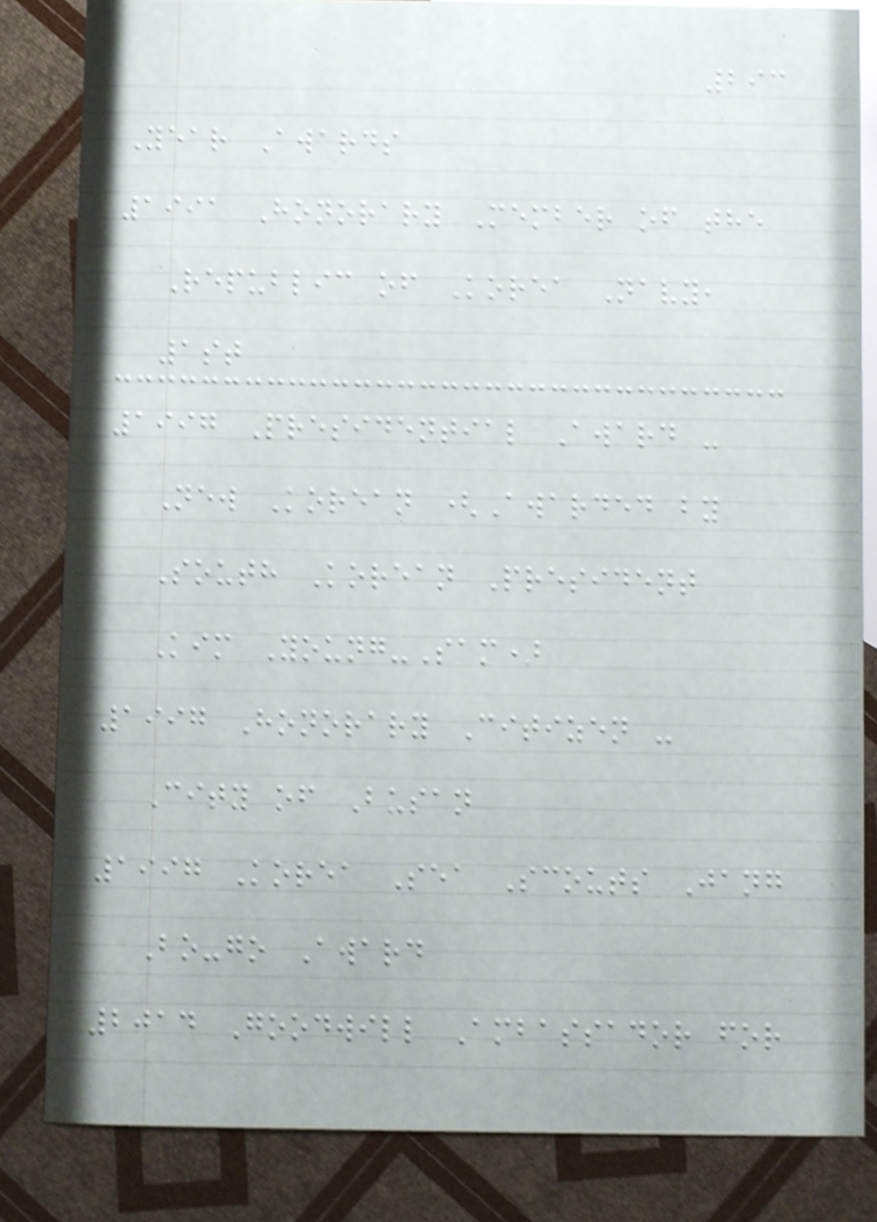293
Year Awards
1991 Honorary Member of the
Republic of Korea Navy,
1st
1997 Presidential Award -
New Korean (Awarded by
South Korean President
Kim Young-Sam)
1997 Honorary Citizen -
City of Busan
1997 Korea Sea Scouts Jang
Bo-go Award
2014 Goodwill Ambassador for
